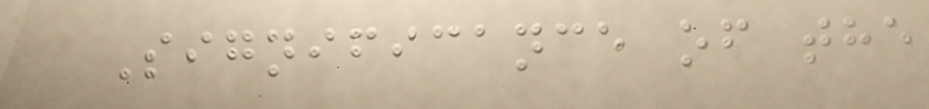Significance of the
